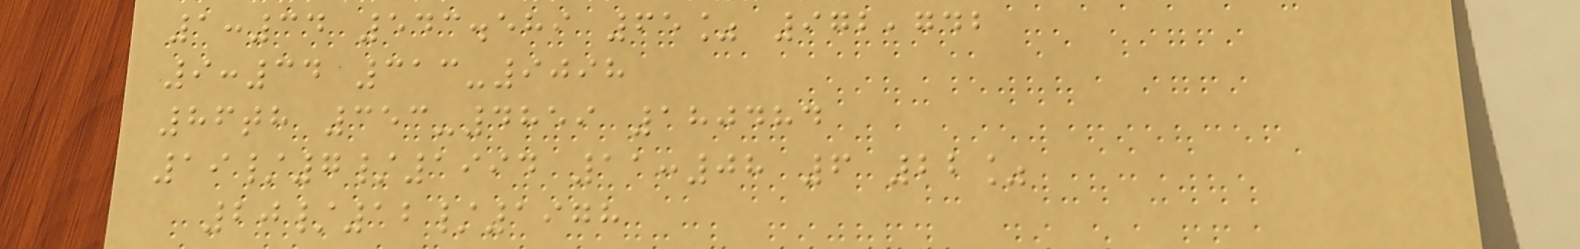1:34 543.589 65% 972,742
9:34 313-9098
86th 353-4859 180484
19/7/1994 11:08 6 22%
20/12/1978
